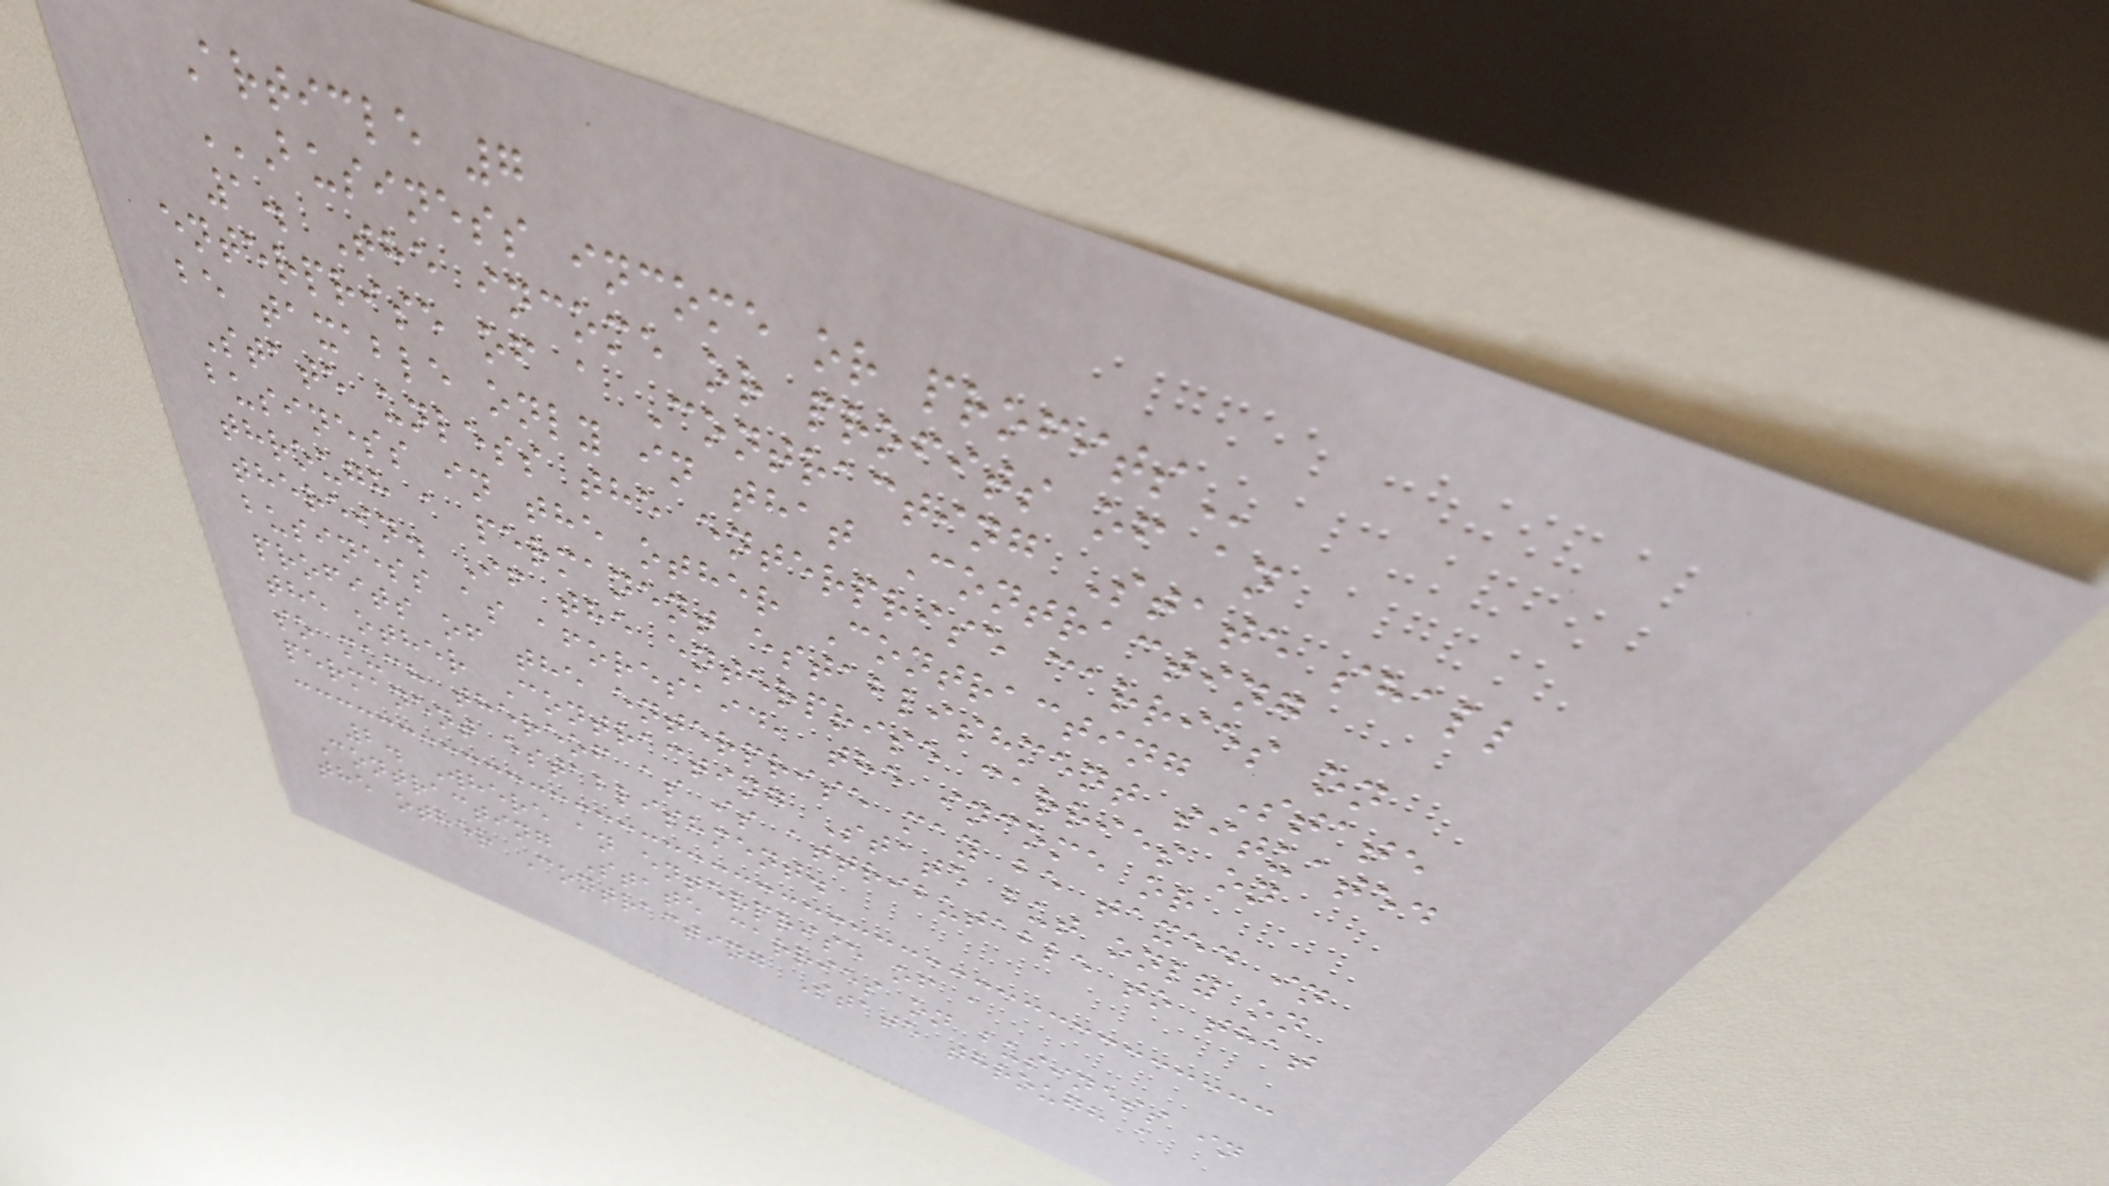Article 7
BUSINESS INCOME OR PROFITS
1. The income or profits of an
enterprise of a Contracting State shall
be taxable only in that Contracting
State unless the enterprise carries on
business in the other Contracting State
through a permanent establishment situated
therein. If the enterprise carries on
business as aforesaid, the income or
profits of the enterprise may be taxed in
the other Contracting State but only on
so much thereof as is attributable to that
permanent establishment.
2. Where an enterprise of a
Contracting State carries on business in
the other Contracting State through a
